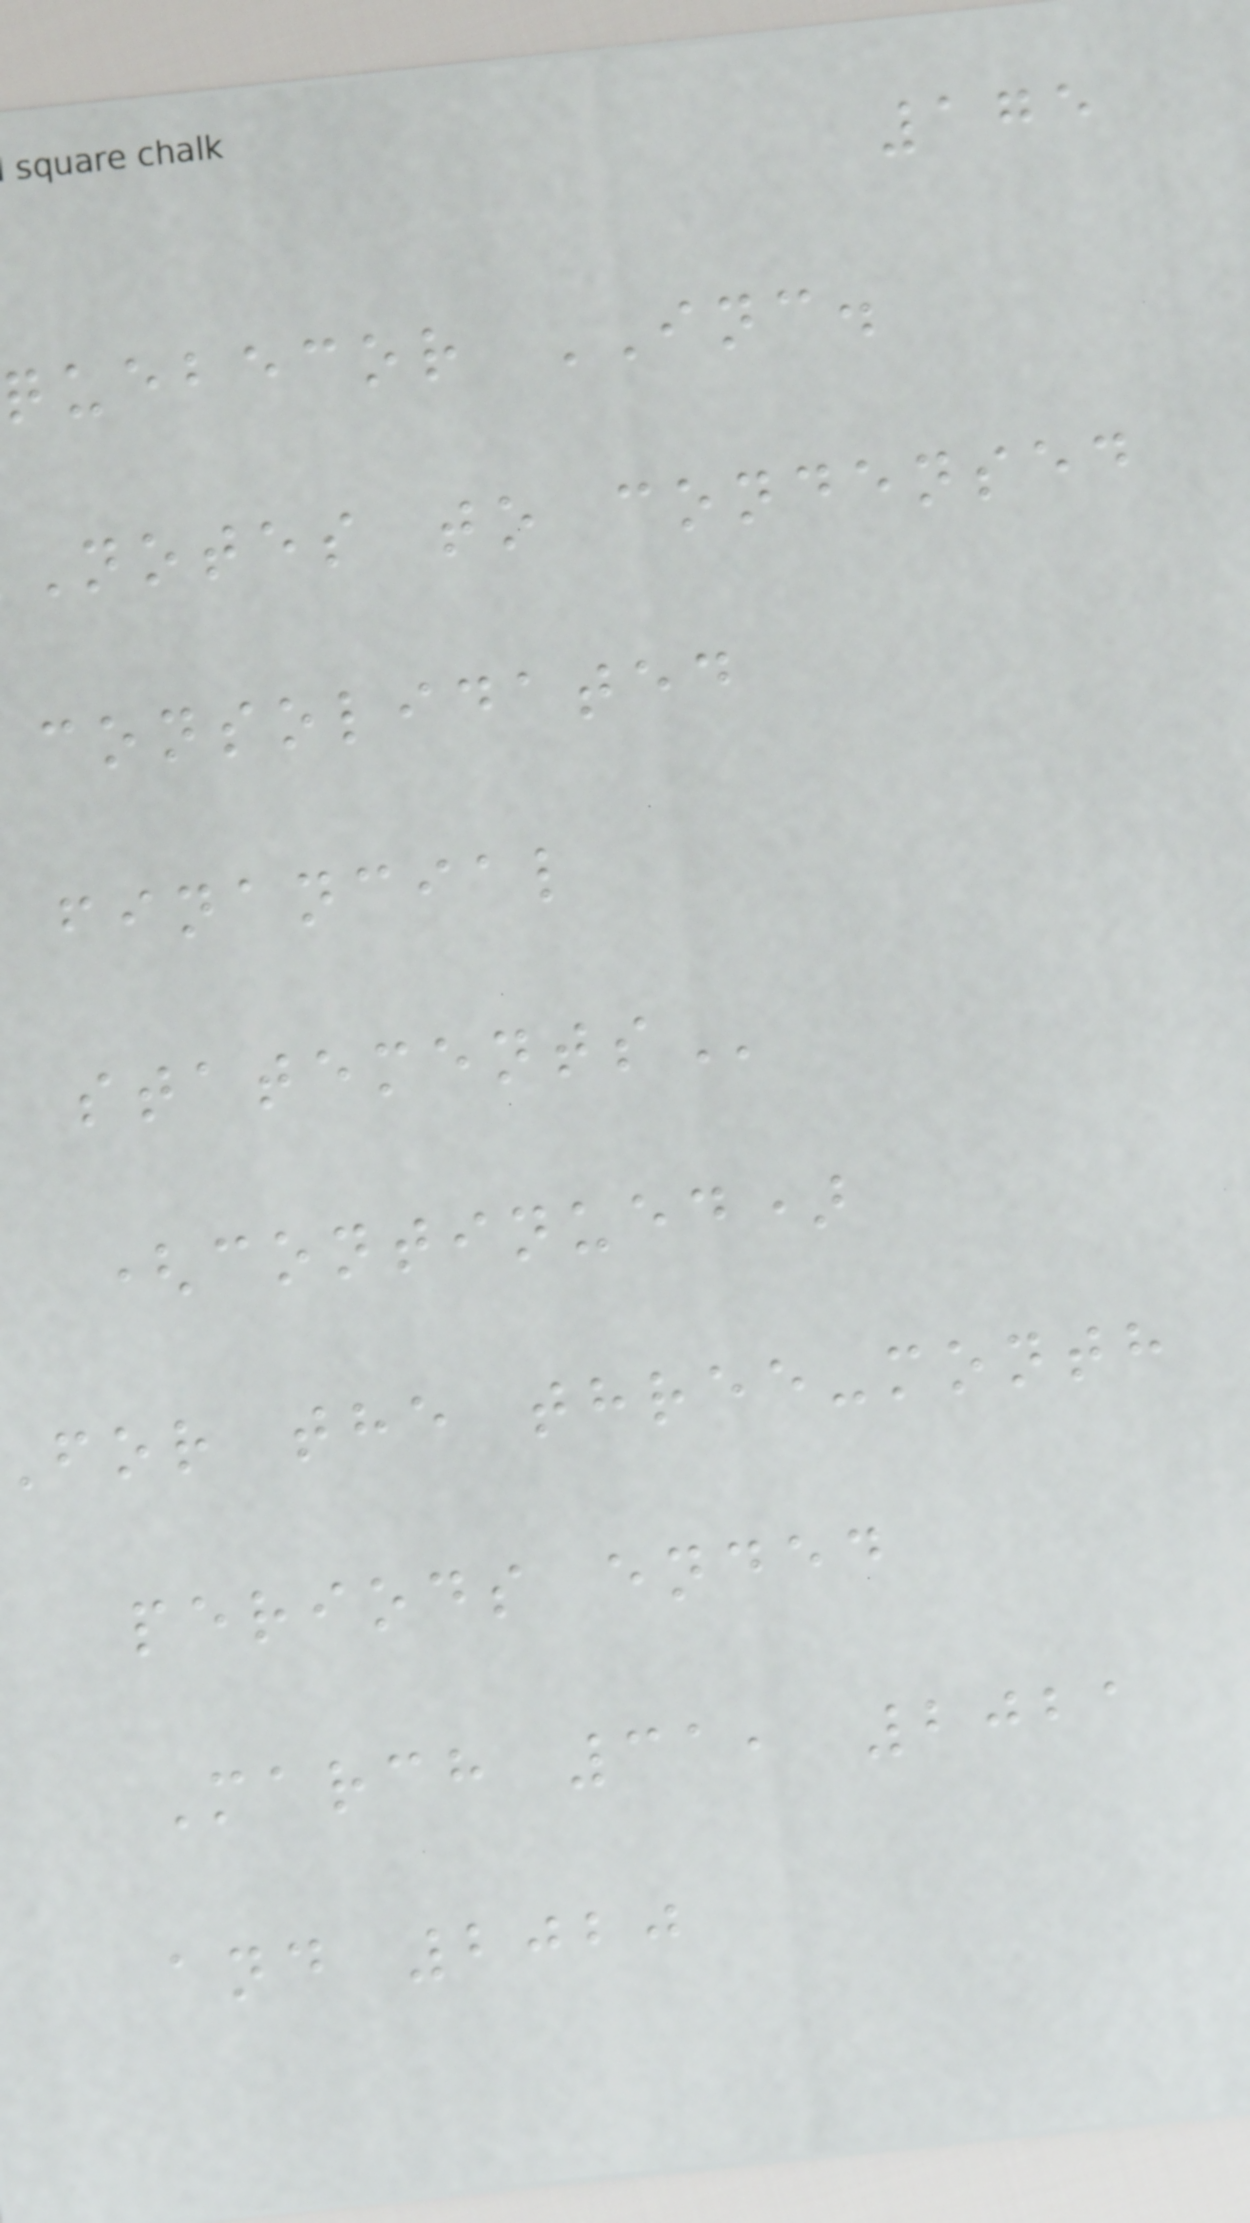175
quebecor INC.
notes to condensed
consolidated
financial
(continued)
for the three-month
periods ended
March 31, 2021
and 2020
